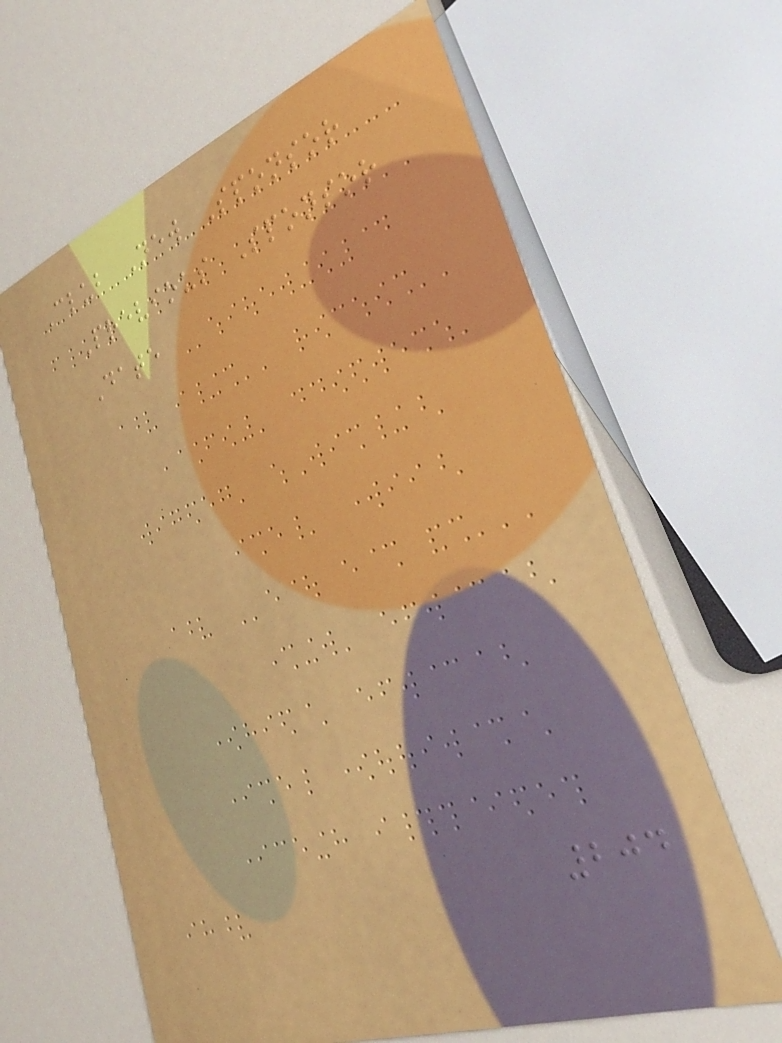Club New Sponsor
Previous Sponsor
Date
204
